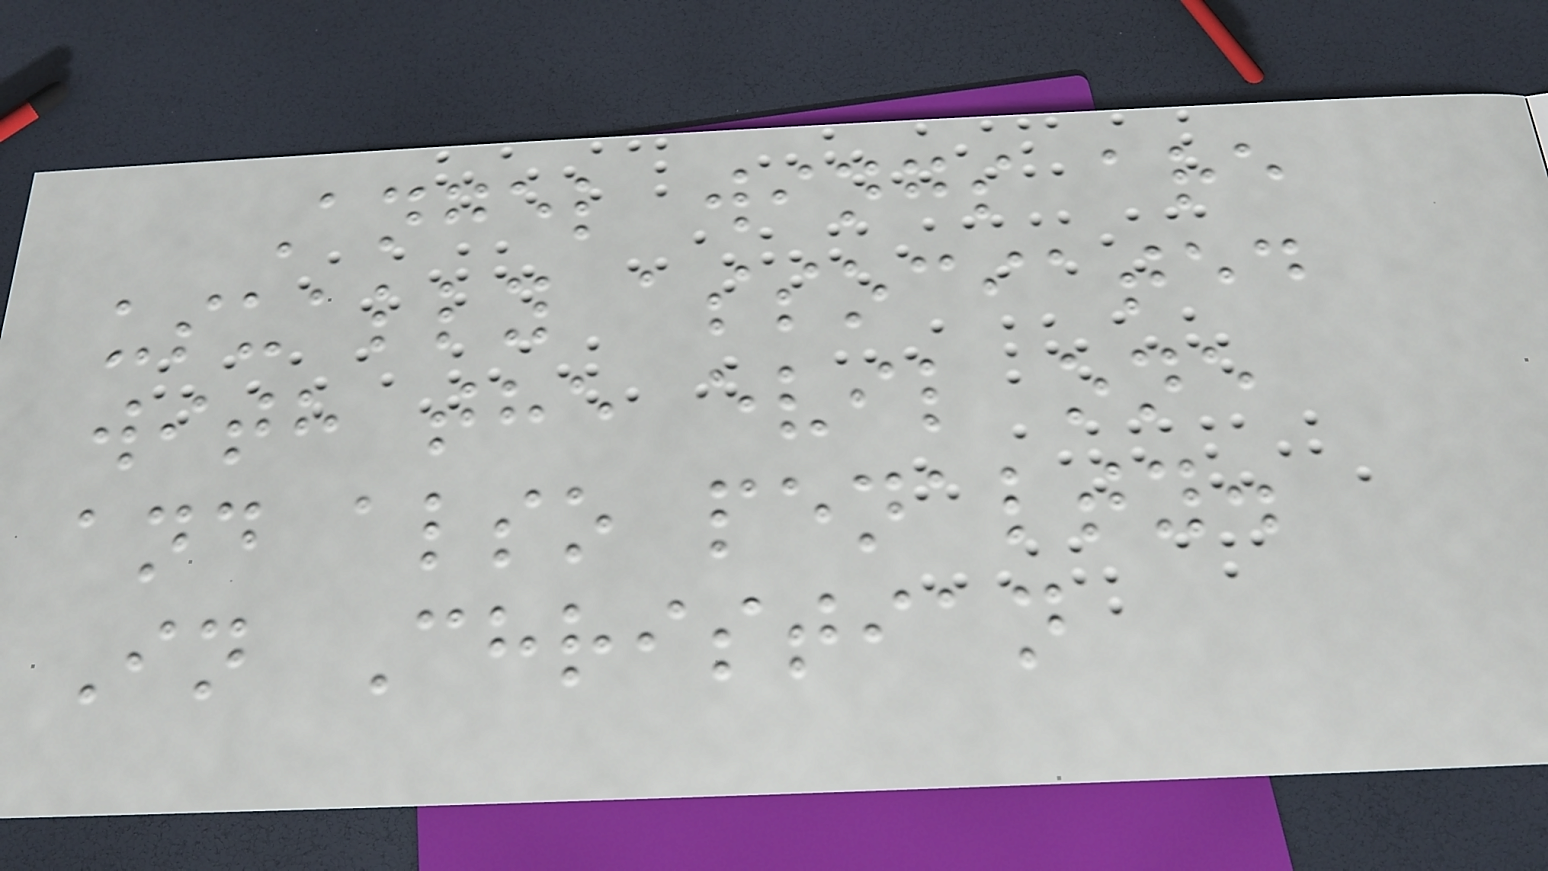Angel wings are
usually associated
with the evil one
and also penalty.
In Christian
